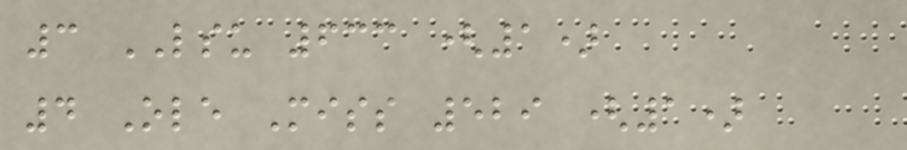3 LSU 633 (1)
4 Ole Miss 529 (1)
